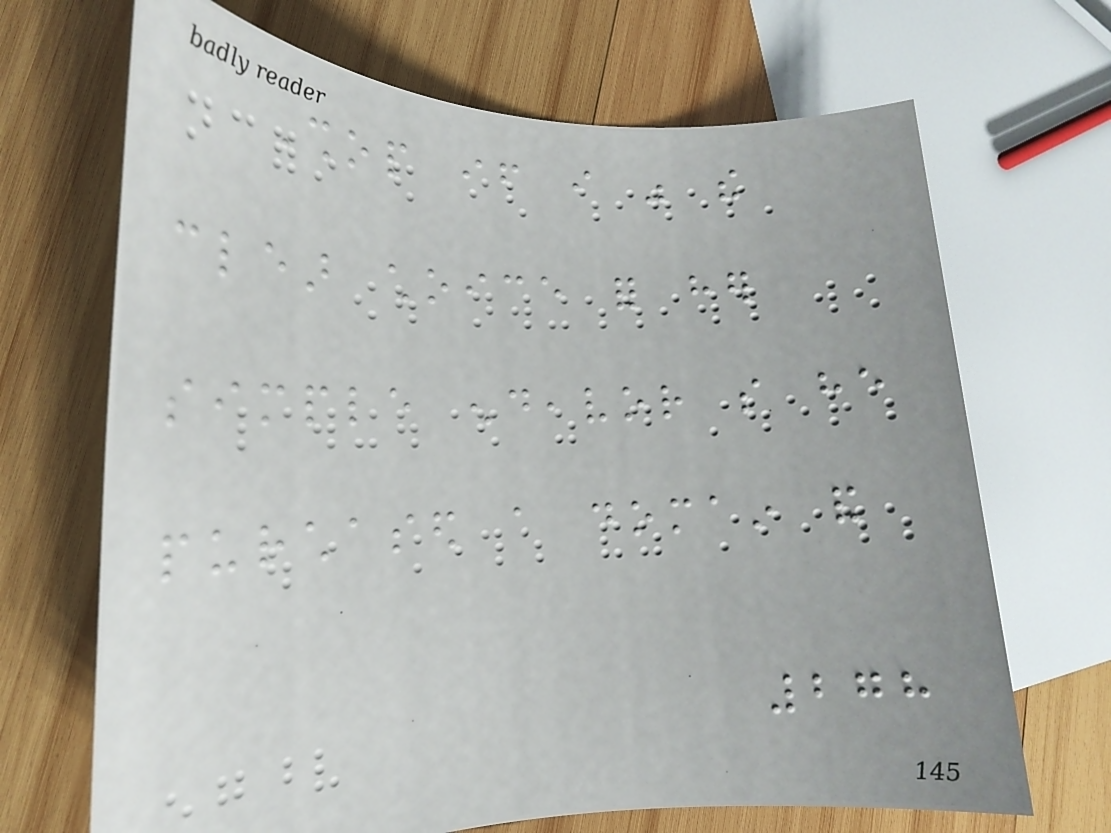Shop if i was the
clear choice for her
simple endeavor so he
purchased a domain and
278
